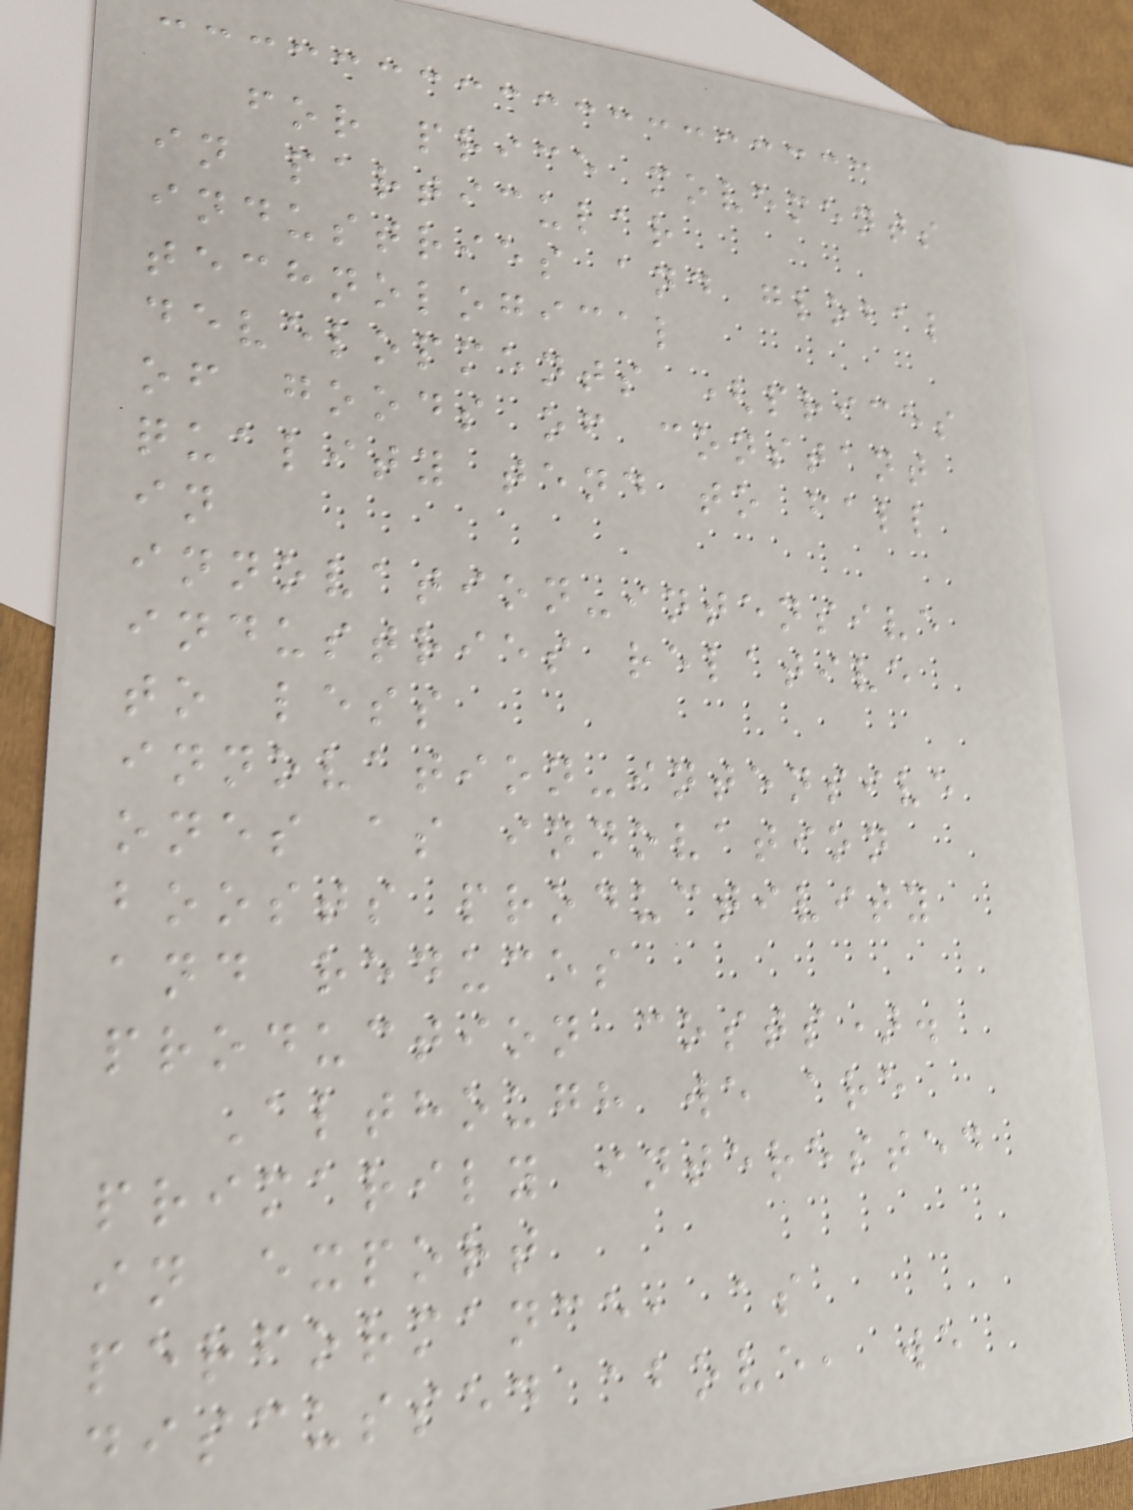for price movements
in particular
industries and global
technological
developments (prices
of goods of constant
quality tend to fall
in
innovation-intensive
industries relative
to less
innovation-intensive
ones as innovation
boosts productivity
and reduces
production costs).
Although we are
primarily interested
in export
performance, as
discussed above, we
